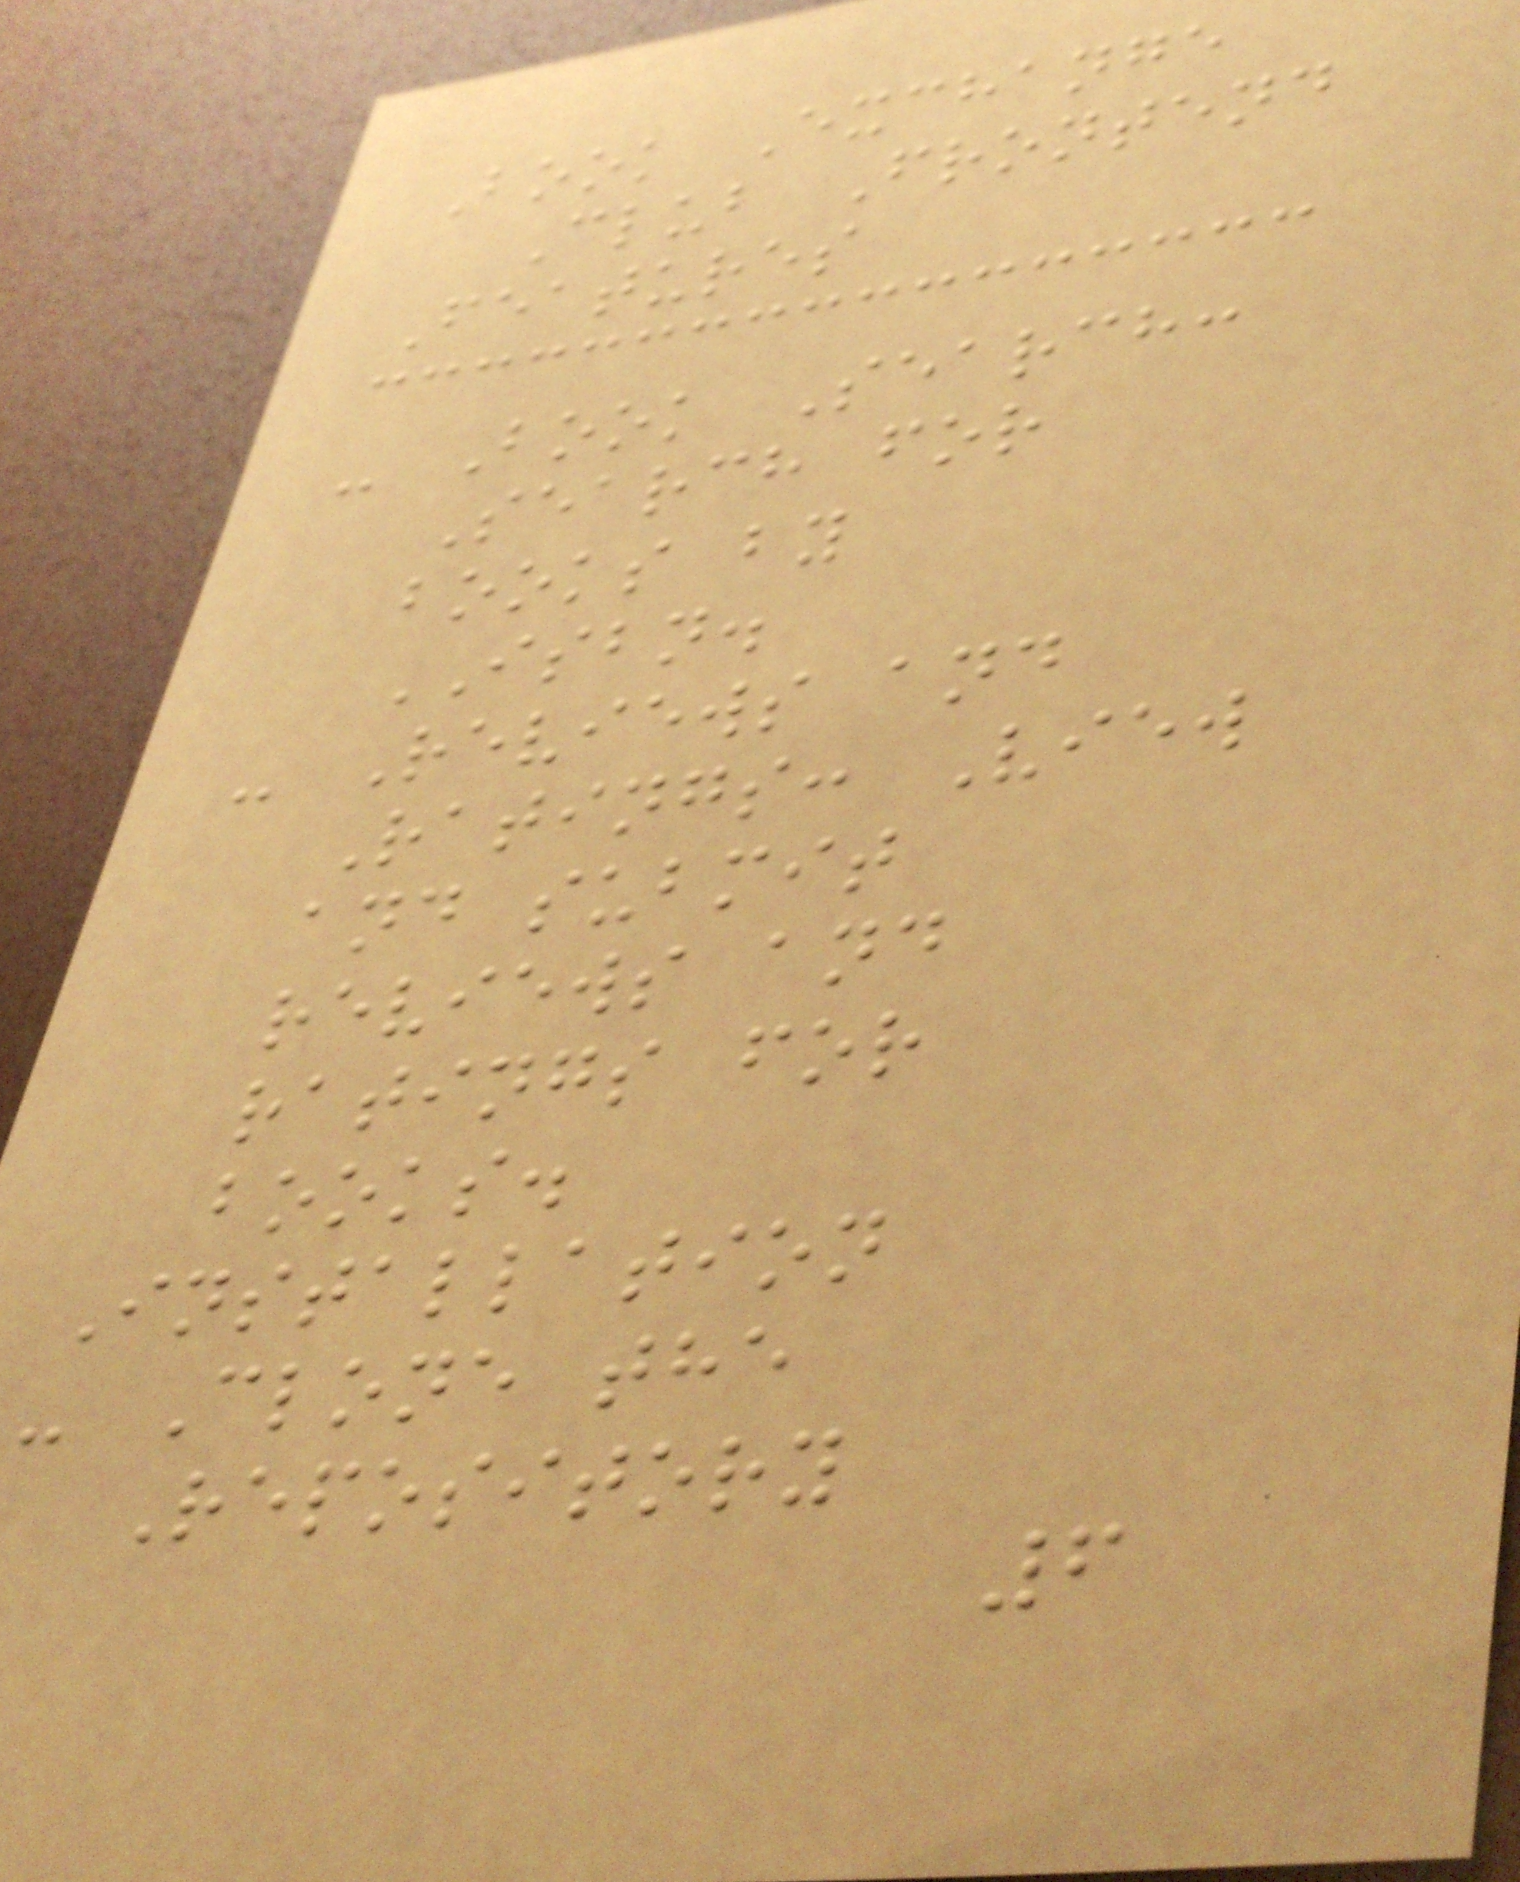Book Exchange
Club Frontend
Features
- Book Search:
Search for
books by
ISBN.
- Reviews and
Ratings: View
and submit
reviews and
ratings for
books.
Installation
- Clone the
Repository
6
